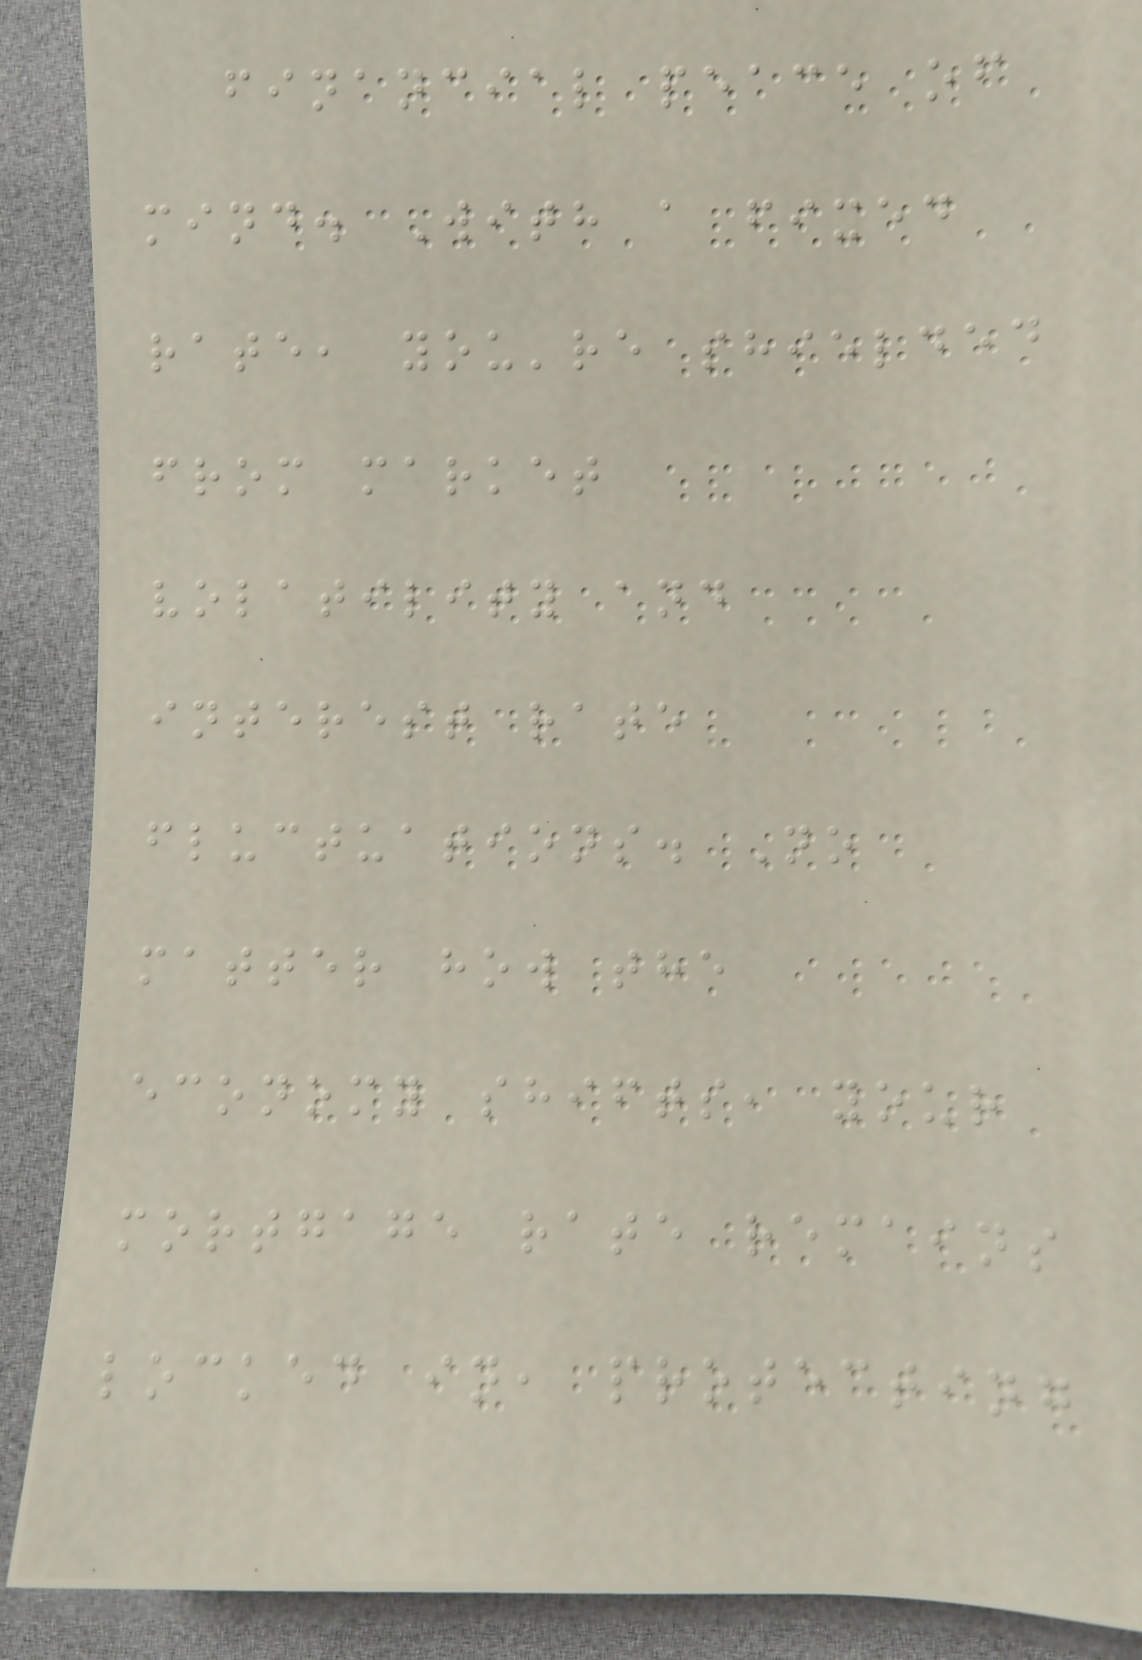financial peace of
mind. With a fixed
rate, you're shielded
from market
volatility and
interest rate
fluctuations. No
matter how the
economy shifts, your
mortgage rate remains
locked in, protecting
